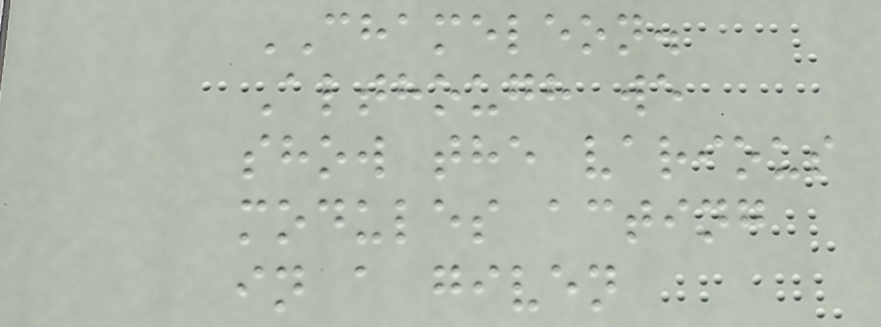CHAMELEON.
Although we
show the various
modules acting
in a given
